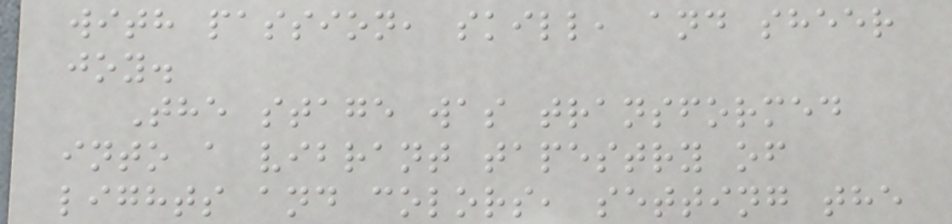with passion, skill, and sheer
joy.
The stage was transformed
into a vibrant tapestry of
lights and colors, setting the
